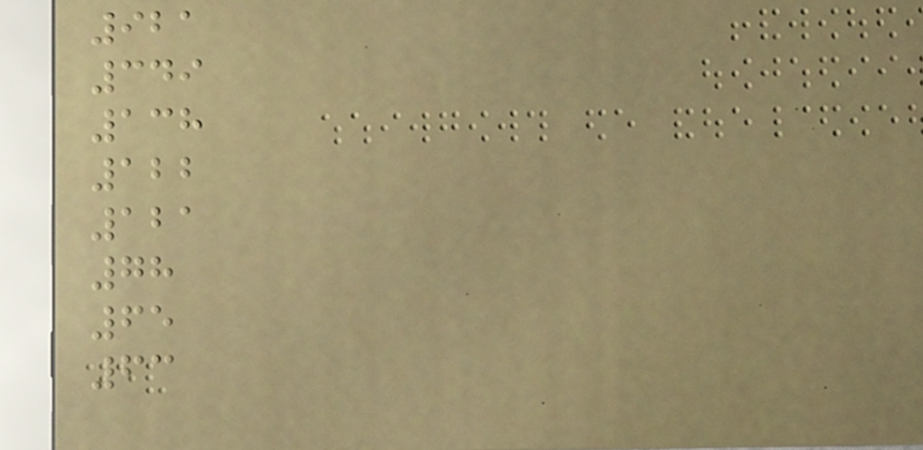921
349
138
122
121
78
65
63
